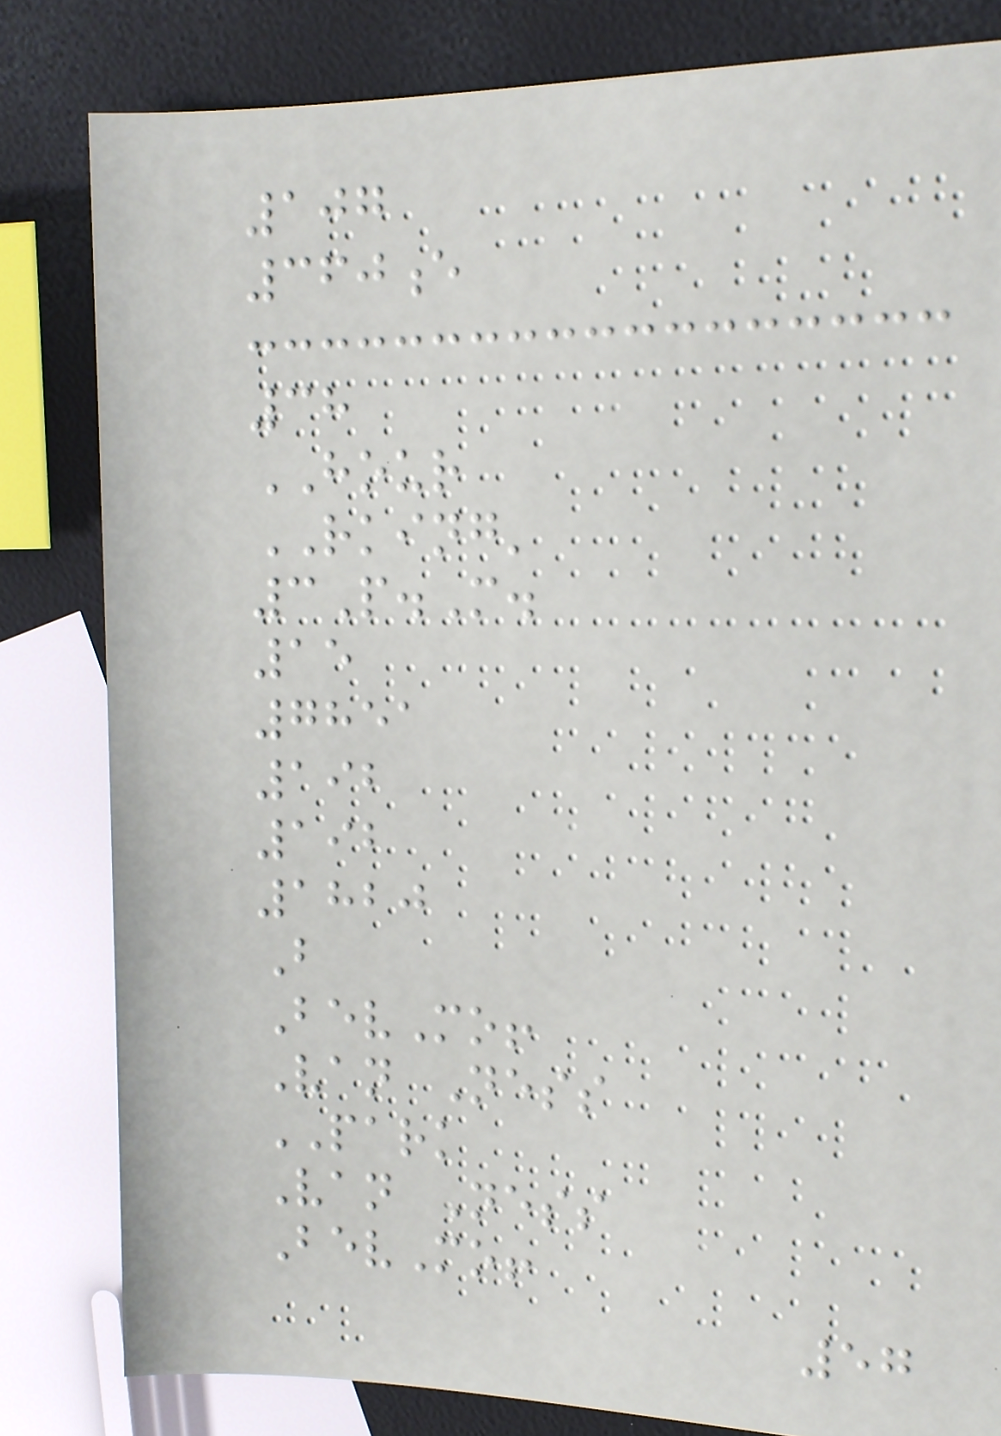107
360e
38
HOUR
RKING'
3P.M.
15
7851
192
192
1820
B
BevMo!
Van Ness
PARK
Van Ness
BevMo!
57
